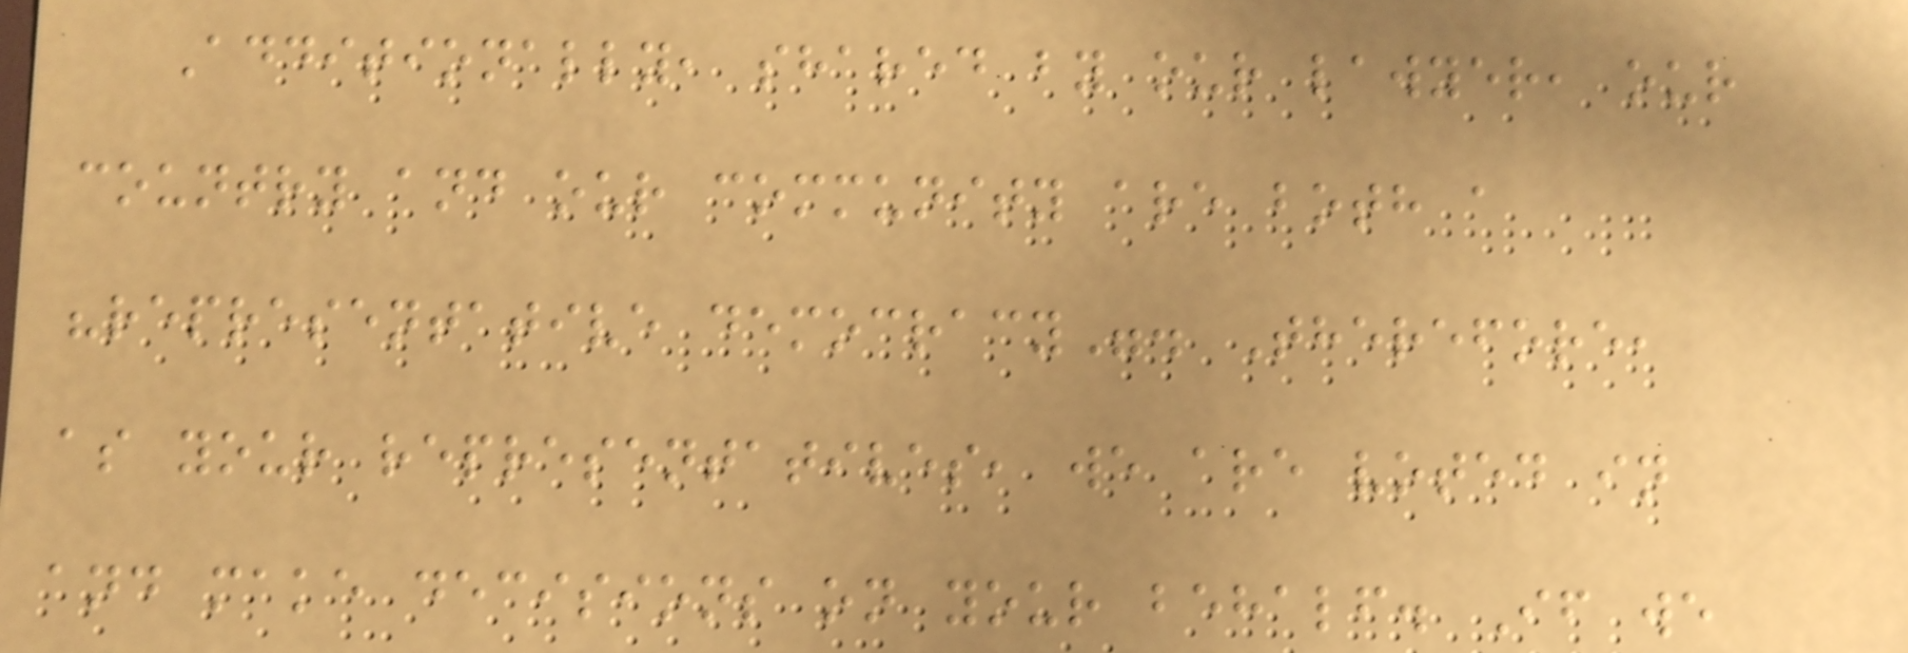Additionally, shared by our lawyer, our
country and our community are both a
"representative democracy". Therefore,
as your representatives, we are voted in
and make decisions on your behalf. If we
